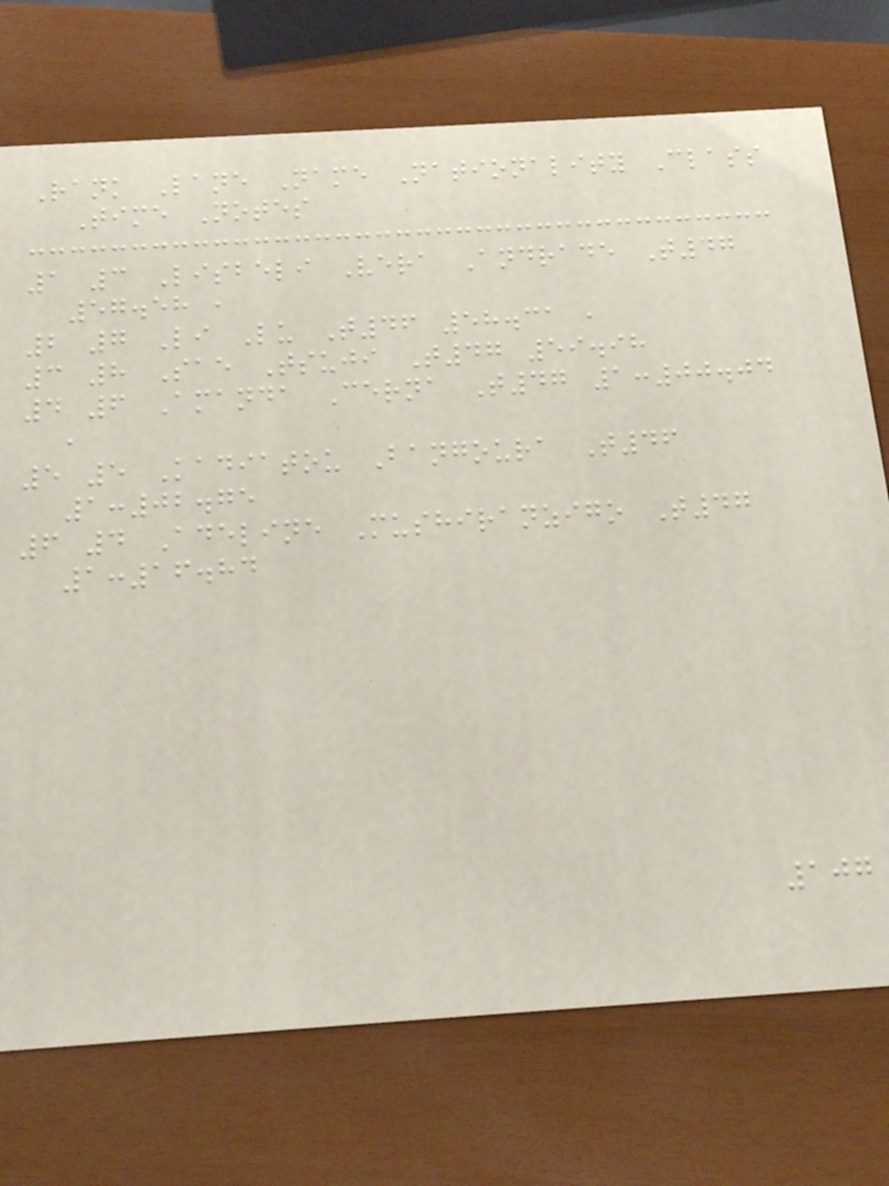Rank Lane Name Nationality Class
Time Notes
1 3 Lisbeli Vera Andrade T47
57.58 ,
2 7 Li Lu T46 58.31 ,
3 8 Sae Tsuji T47 59.98
4 6 Amanda Cerna T47 1:00.04
,
5 5 Kadiatou Bangoura T46
1:02.75
6 4 Adeline Mushiranzigo T47
1:16.84
107
